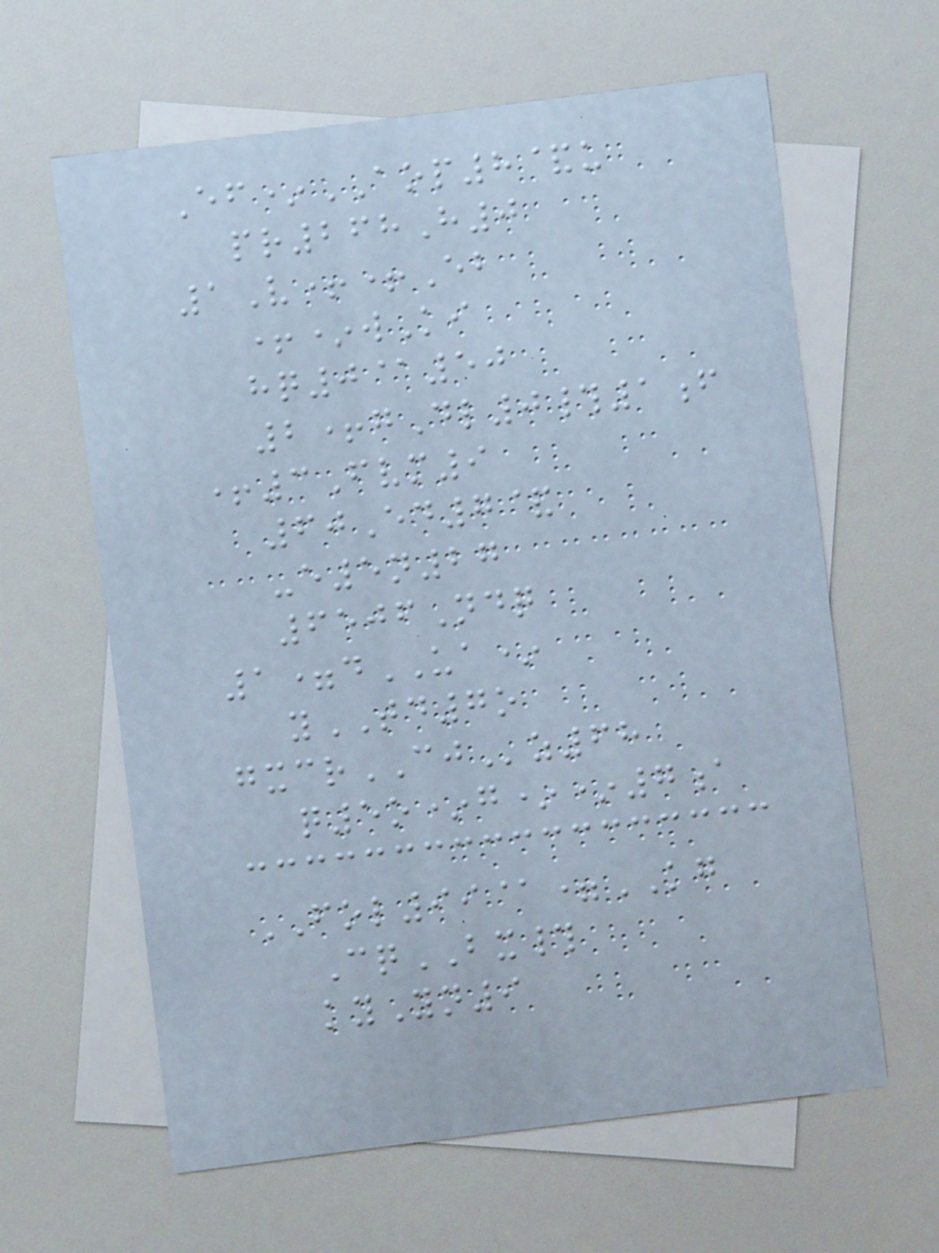Ef*AOP8&u
pr268H0
1V++Eb
+*wKi
hq0@50
2+gDl0#1f
+3Fvm9
60Ed7&
-e5n27
6506Ndq
1=dUA*
yTD7o
gxcrCJz68
q5o*g**7a
FOL99@=KG
CqBX#
kyYn9
